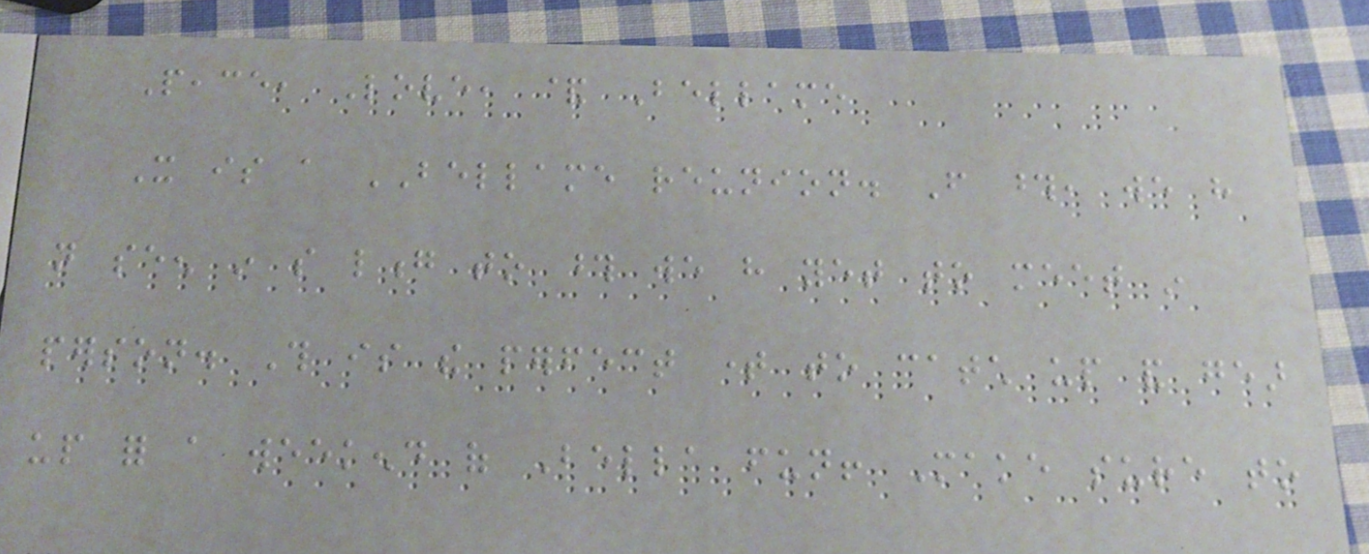Peace, Love, & Bellame
It is a BELLAME reunion. From those, we have
not seen in so long to those we have yet to meet in
person. This is the perfect time to catch up and gear
up for a weekend of Bella fun! Make sure to
